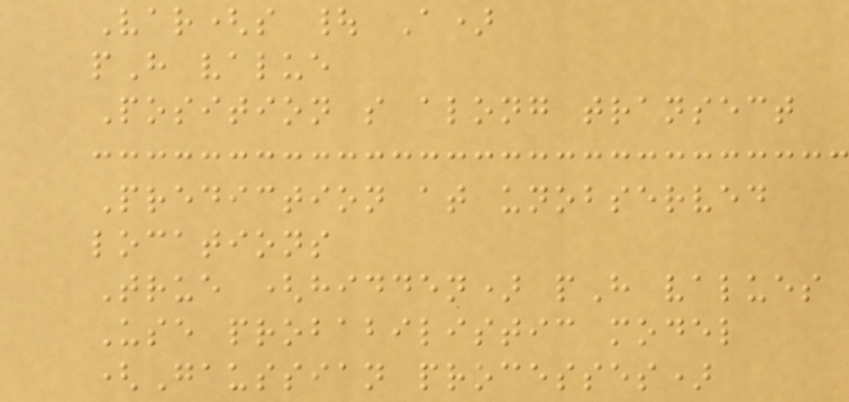Var(s | A)
pH value
Position s along transect
Prediction at unobserved
locations
True (hidden) pH values
Use probabilistic model
(Gaussian processes)
